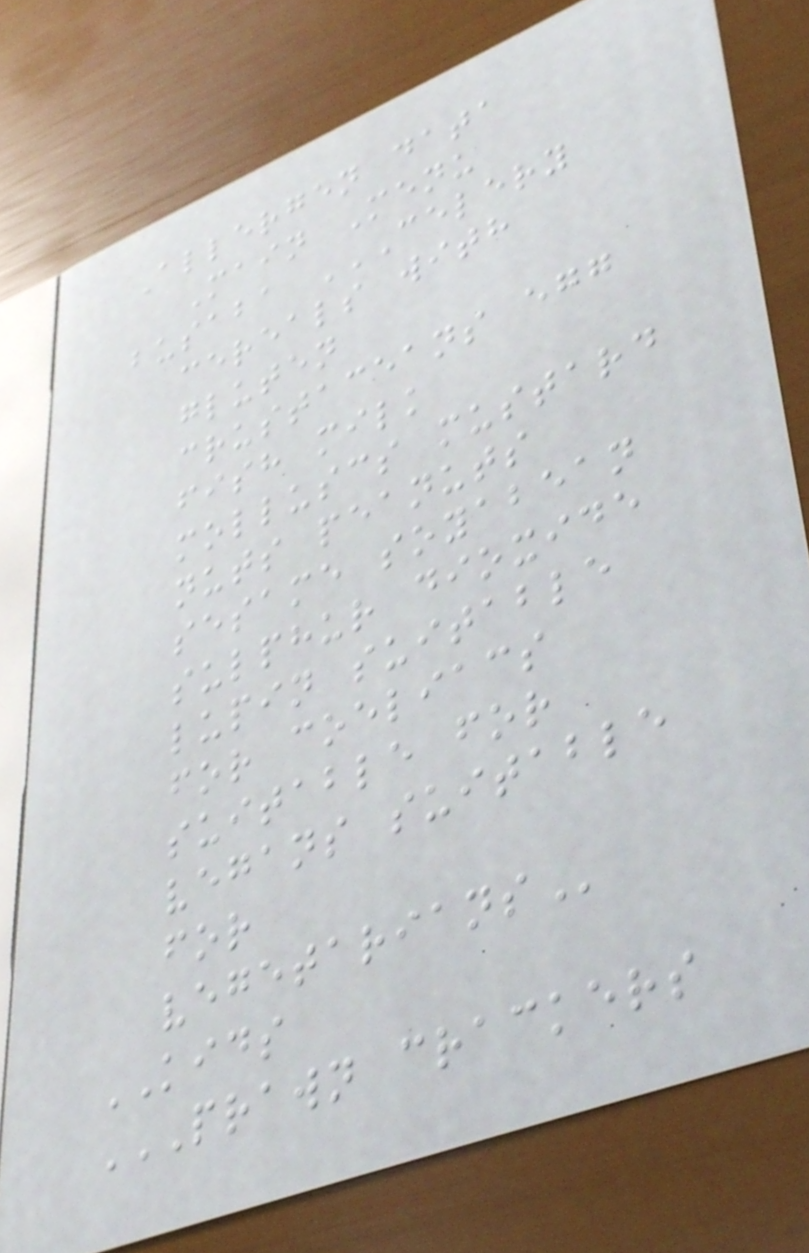Allergen data
Main Menu
busaba CELERY
CEREALS WITH
GLUTEN
CRUSTACEANS EGG
FISH MILK
MOLLUSCS MUSTARD
NUTS PEANUTS
SESAME SOYABEAN
SULPHUR DIOXIDE
LUPIN SUITABLE
FOR COELIACS
SUITABLE FOR
VEGANS SUITABLE
FOR
VEGETARIANS
KIDS
PRAWN CRACKERS
